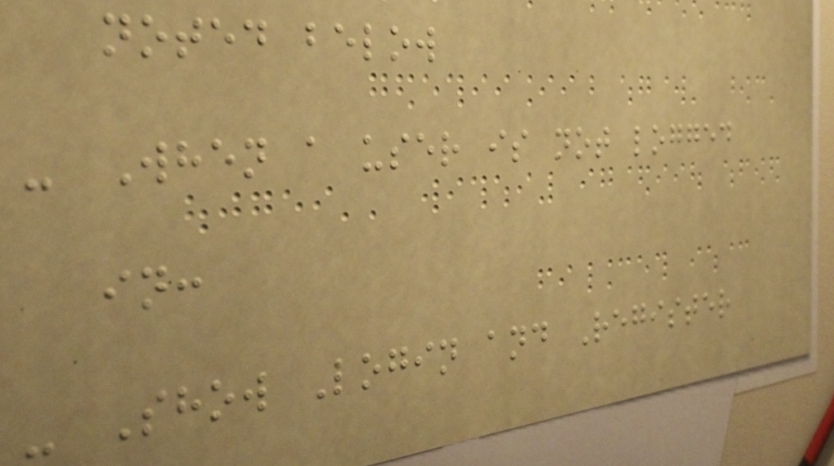noted below
- When a user is not logged
in:
- Show Login and Register
